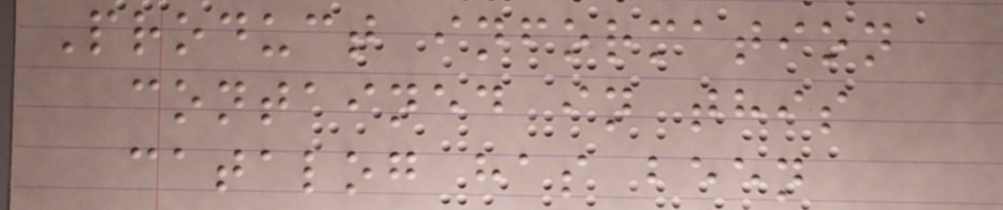Product information
contained in this
catalog has been
